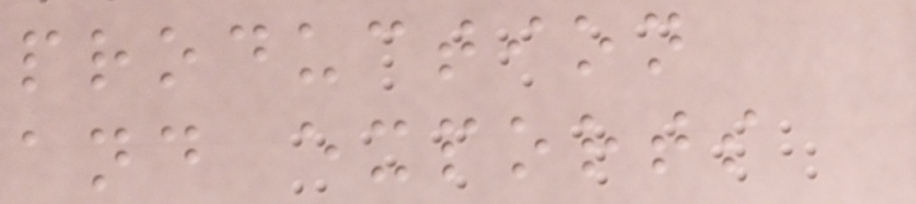production
and exports
